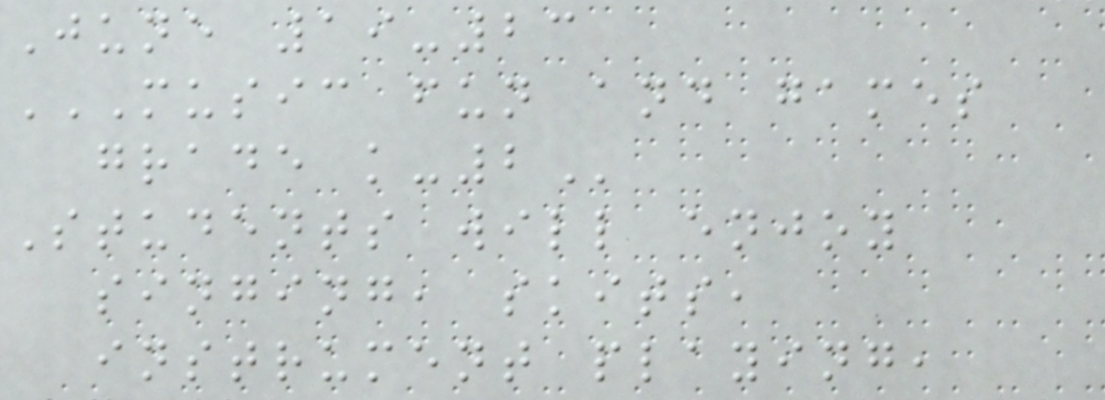June 19-23
MUSIC FUN AND GAMES
GRADE K-2
Students will enjoy
singing, skits,
instrument playing,
